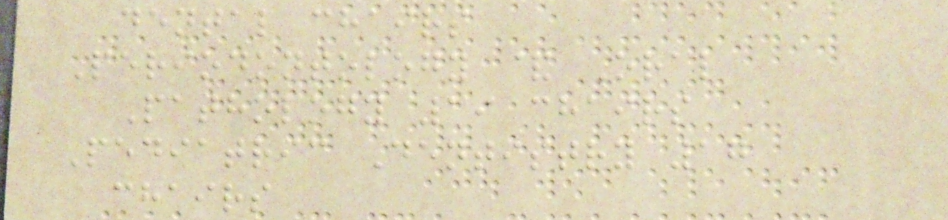dental chairs
Periodontology & Oral
Pathology 19 chairs
Pediatric Dentistry 17
chairs
